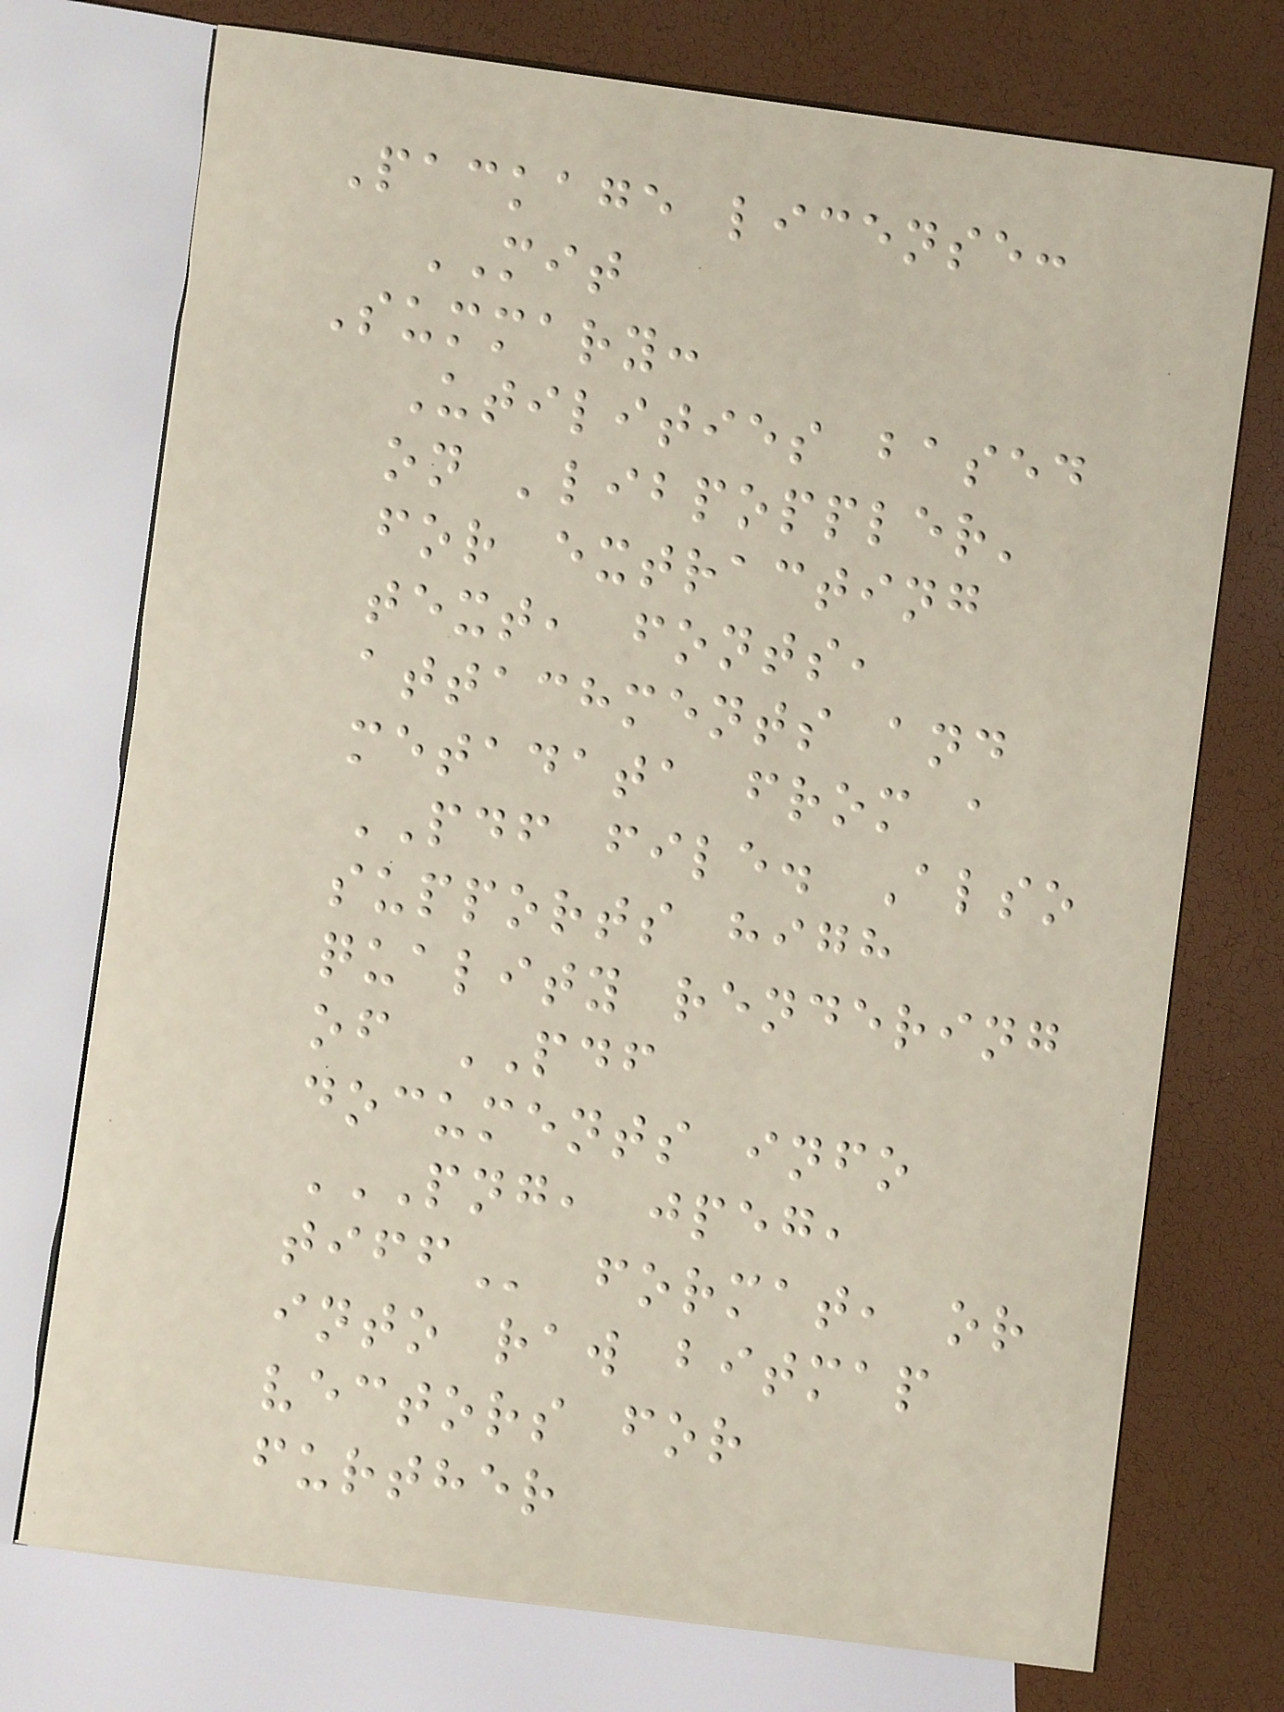Package license:
MIT
Summary:
Utilities based
on 'libpoppler'
for extracting
text, fonts,
attachments and
metadata from a
PDF file. Also
supports high
quality rendering
of PDF
documents info
PNG, JPEG,
TIFF format, or
into raw bitmap
vectors for
further
